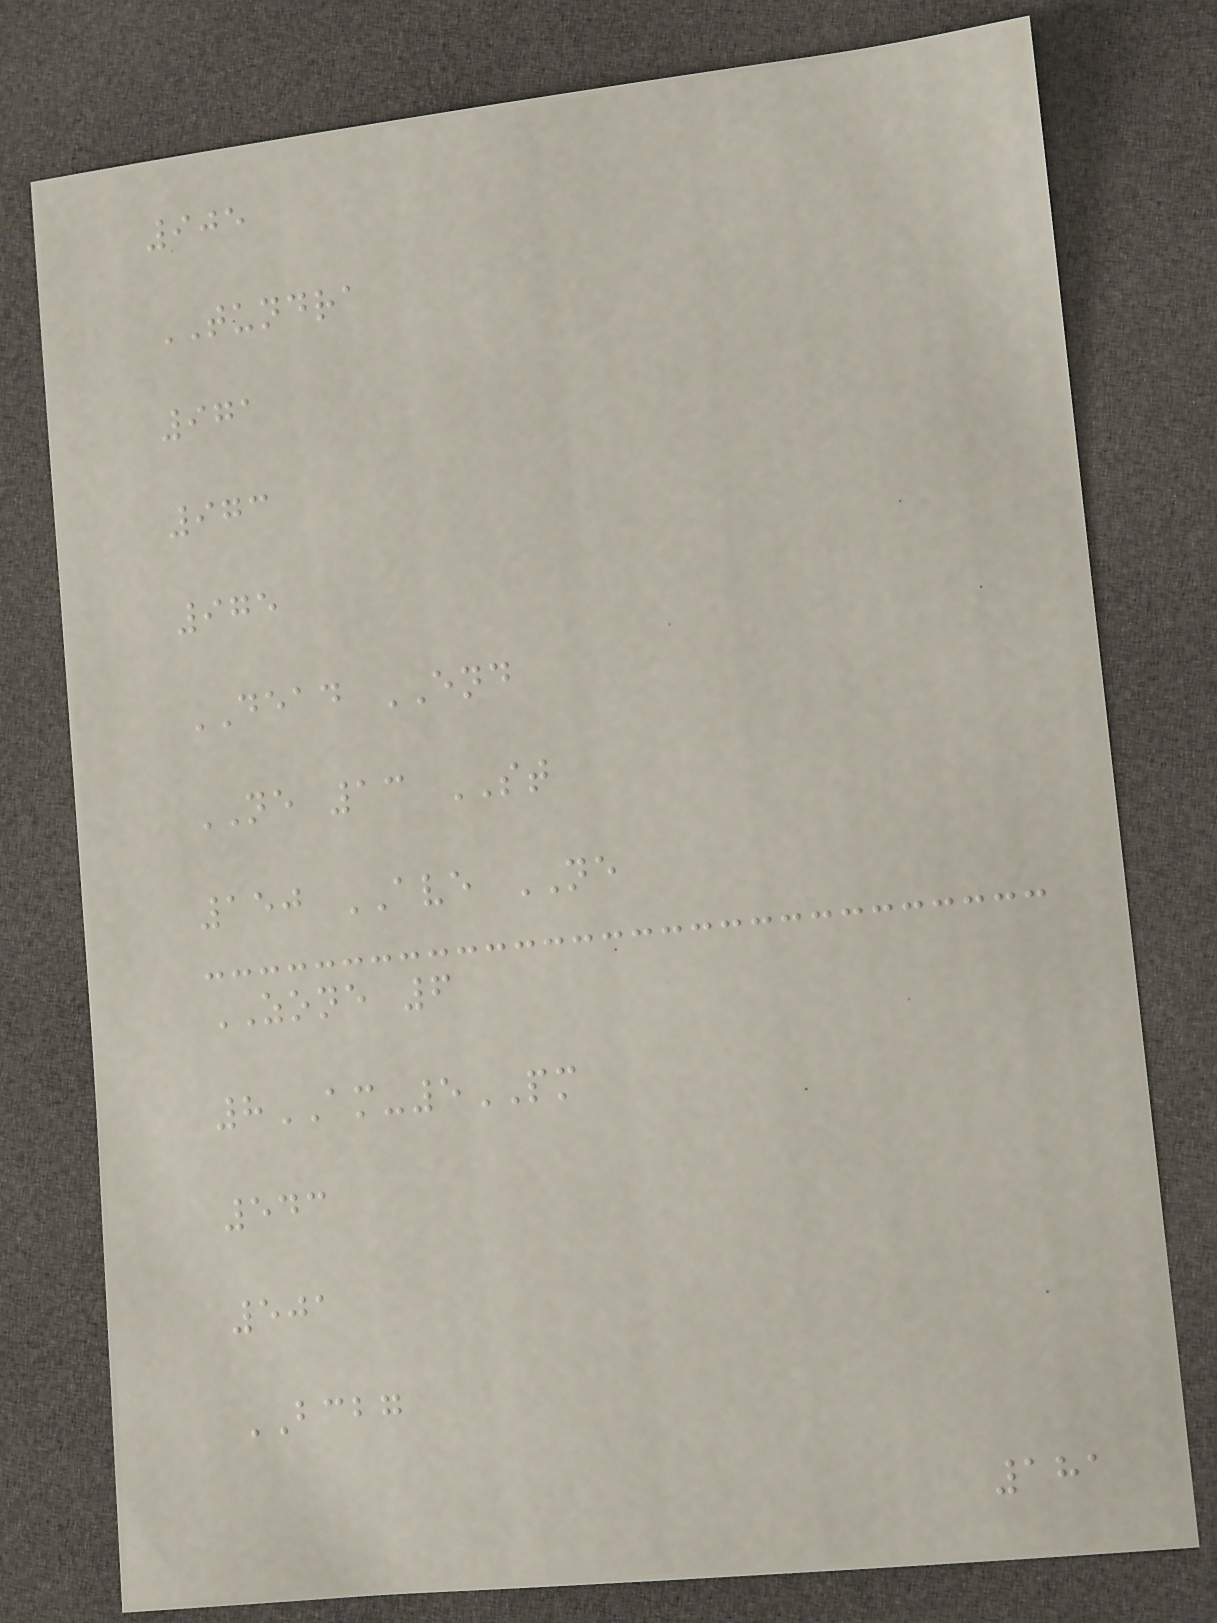905
TUNDRA
971
973
975
DEAD END
NE 13 ST
150 AVE NE
ZONE 6
8AM-5PM
543
501
BCBG
181
